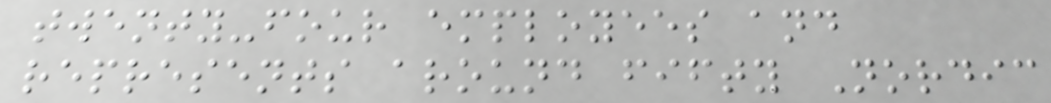twenty-four employees and
represents around fifty Nordic
